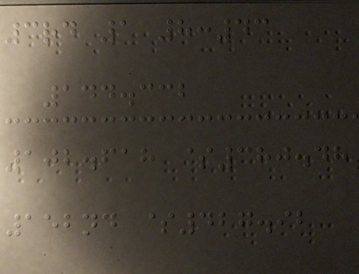3rd 1 8:43
144.332
102.618 $380.48
152nd $427.92
